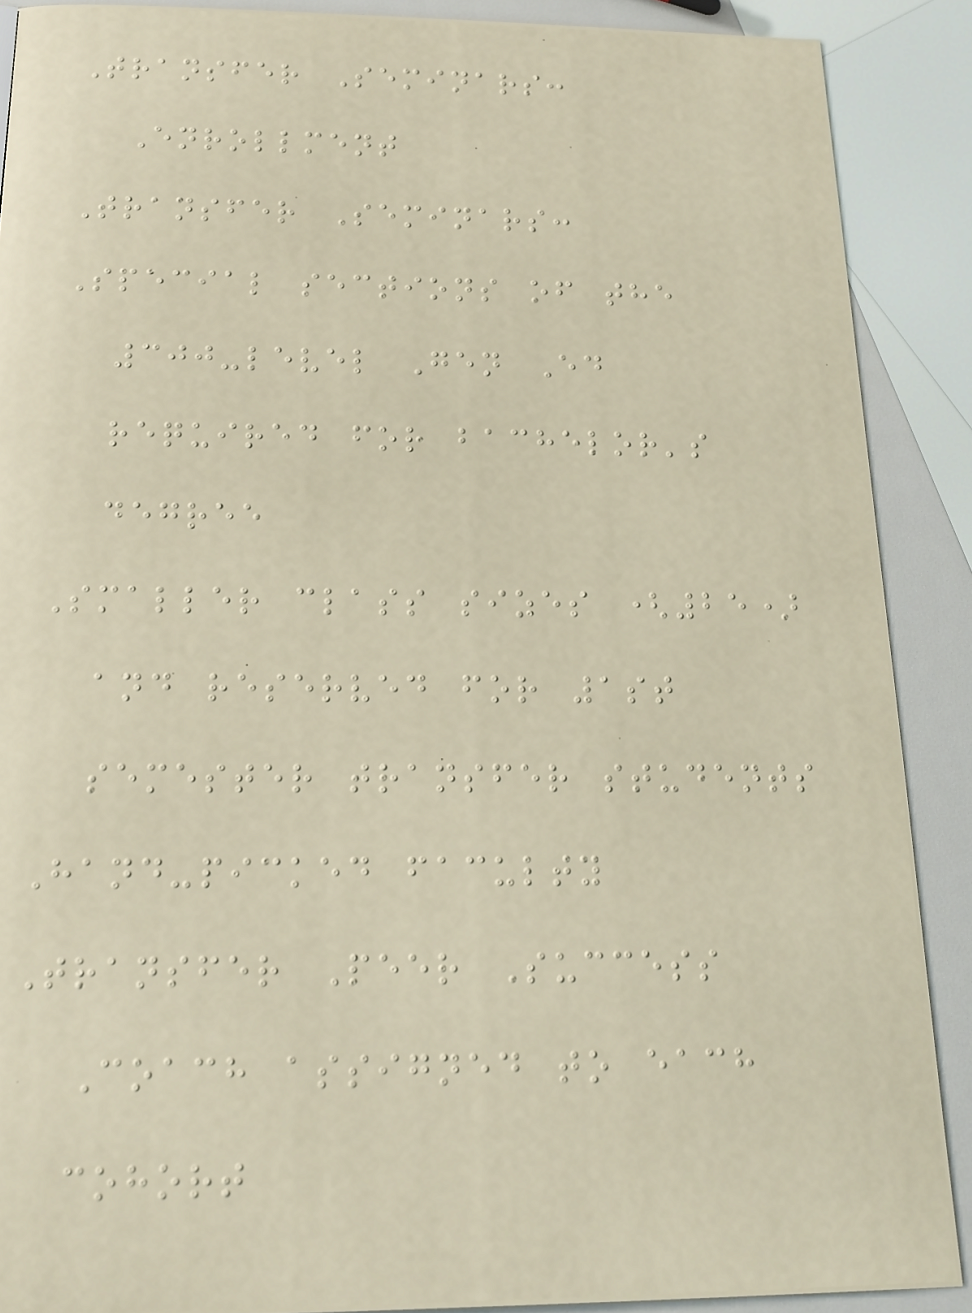Transfer Seminars:
Enrollment
Transfer Seminars:
Special sections of the
300-level Gen Ed
required for bachelor's
degree
Smaller class sizes (25)
and reserved for 1st
semester transfer students
Hand-picked faculty
Transfer Peer Success
Coach assigned to each
cohort
